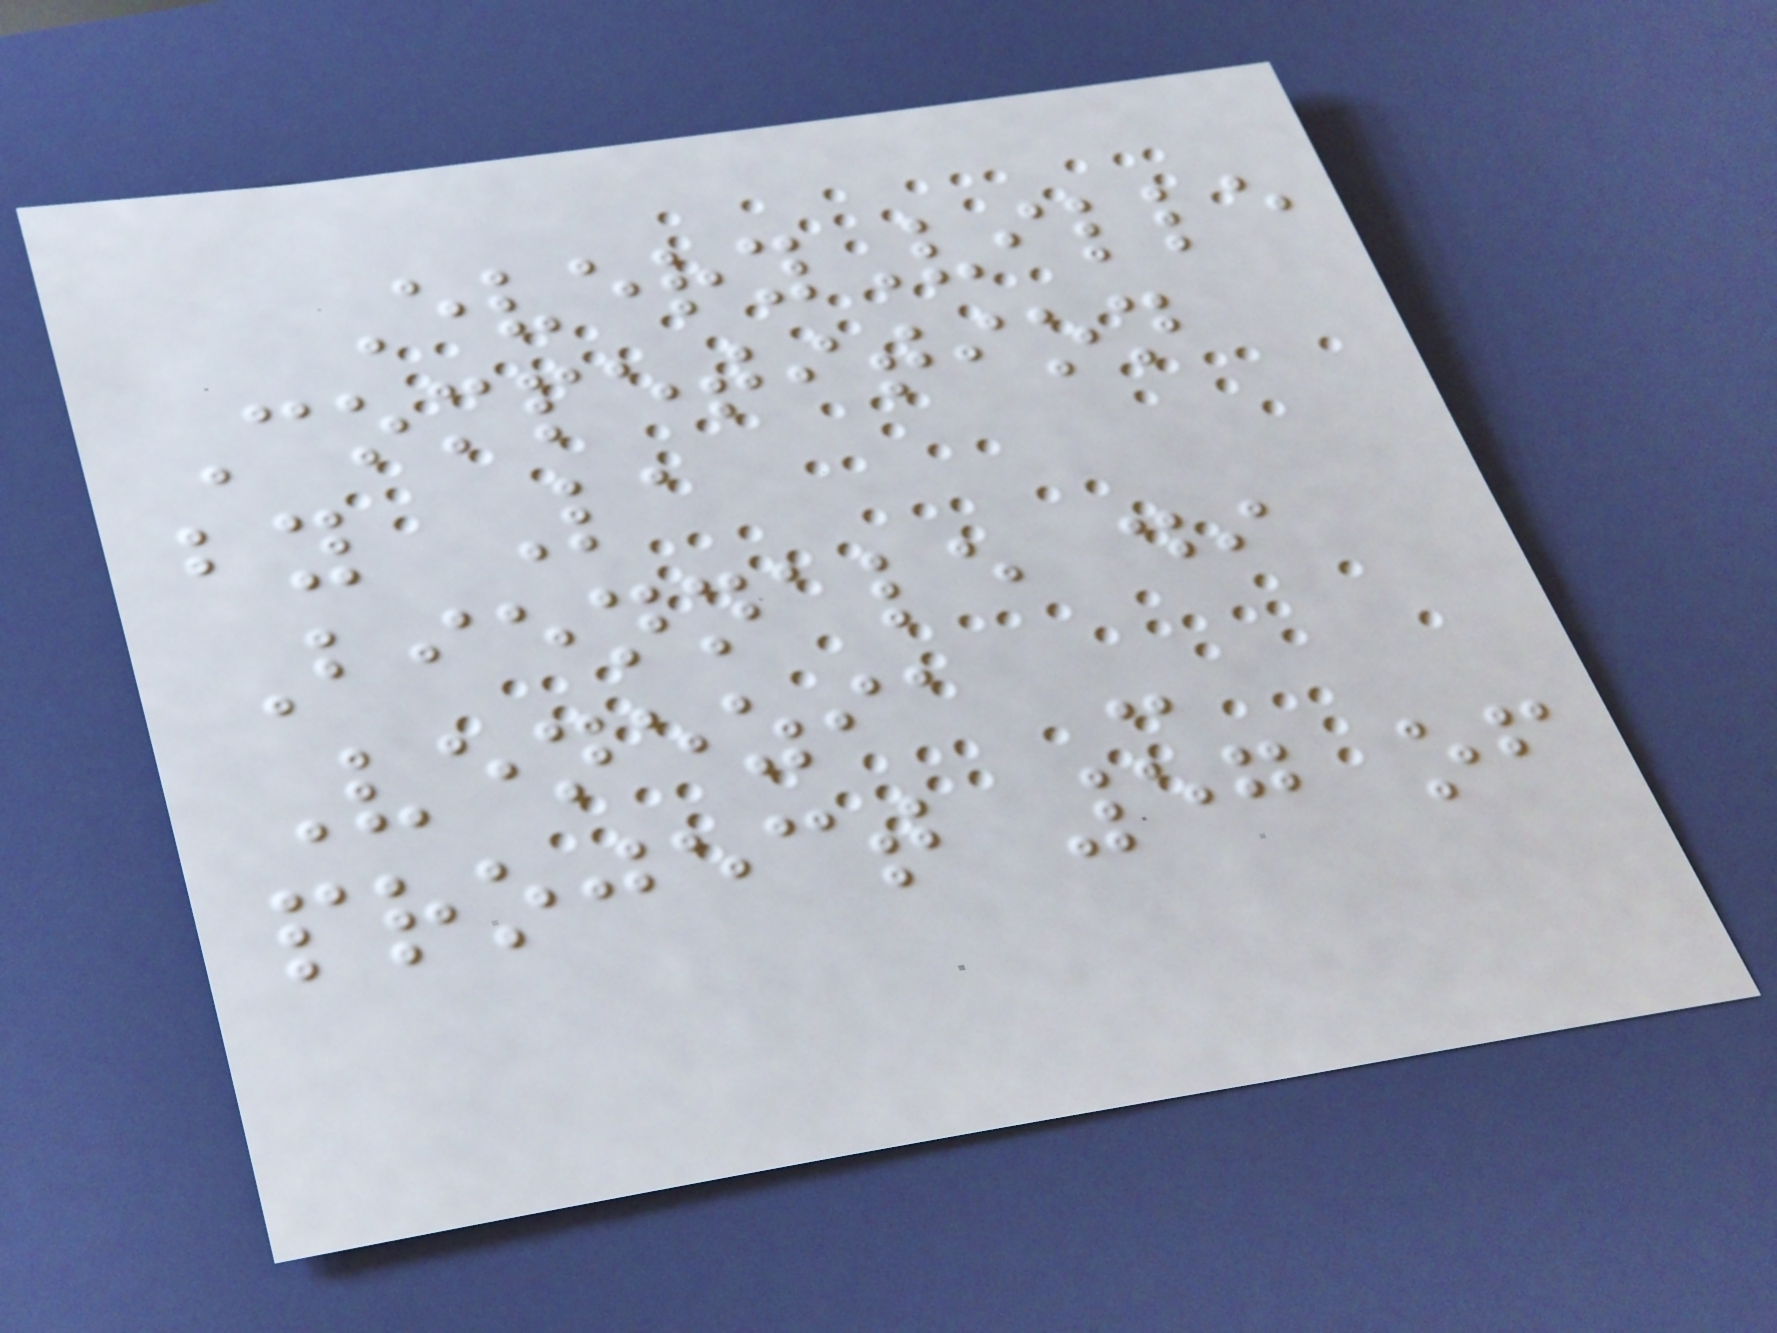EveryVille
Competition
by La
Biennale di
Venezia -
project 57 of
